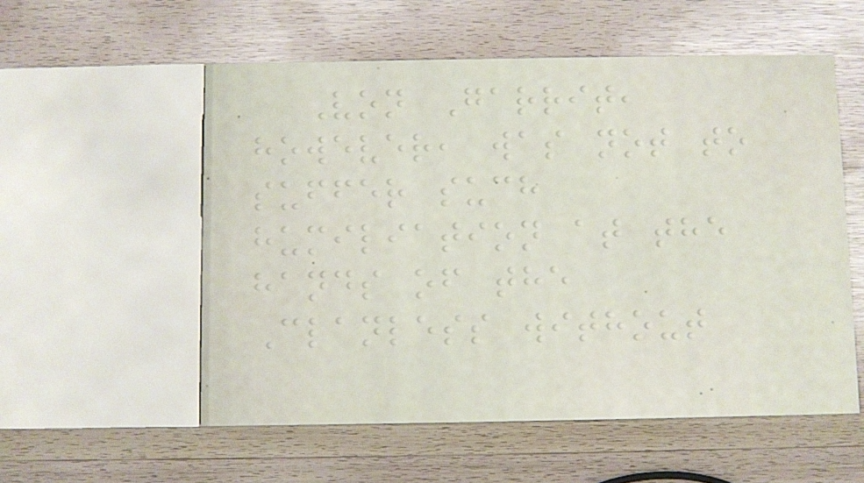Von Garrit,
however, was not to
suffer such
humiliation at the
hands of the
Clanless without
